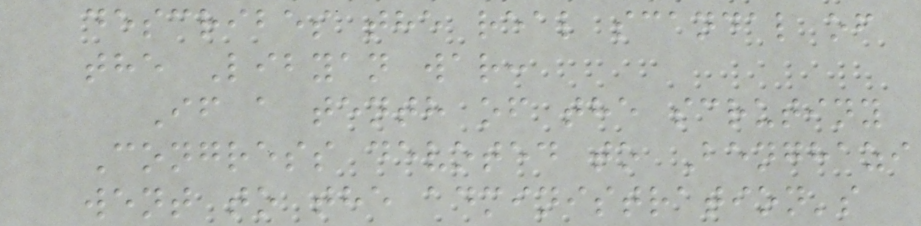describes the real scandal of
the Libyan war:
If a tenth of the scrutiny
Congress devoted to Benghazi
went to the administration's
